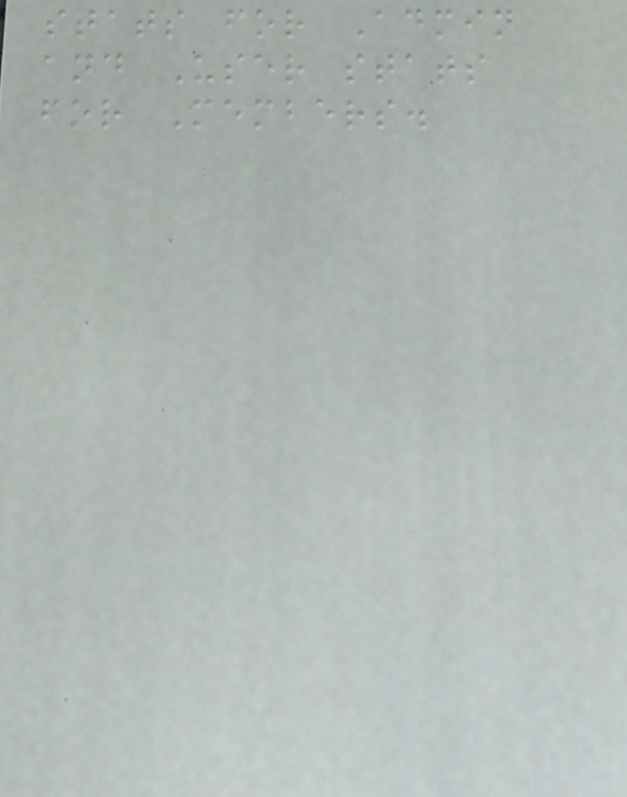stats for Admin
and User stats
for Members.
